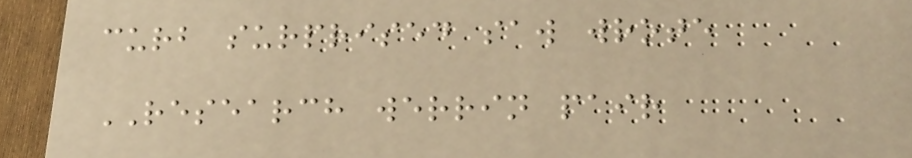curb surprised saw wrote
RESEARCH werrin pair
